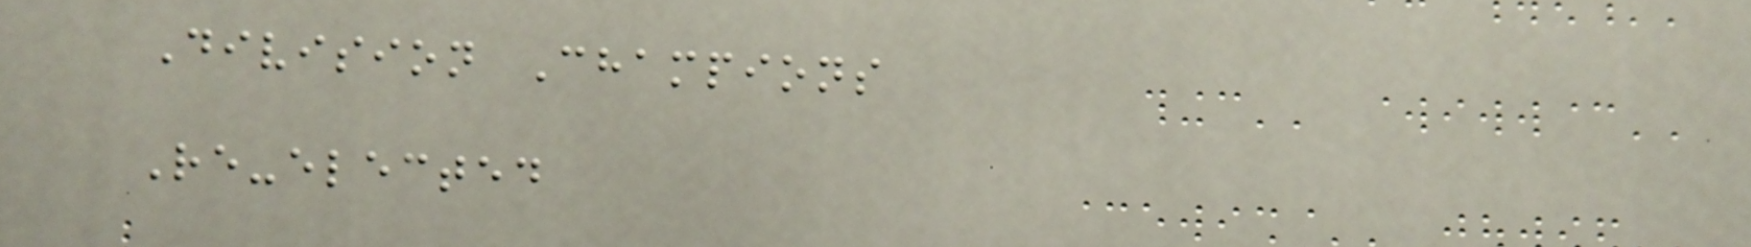Division Champions
Re-elected
